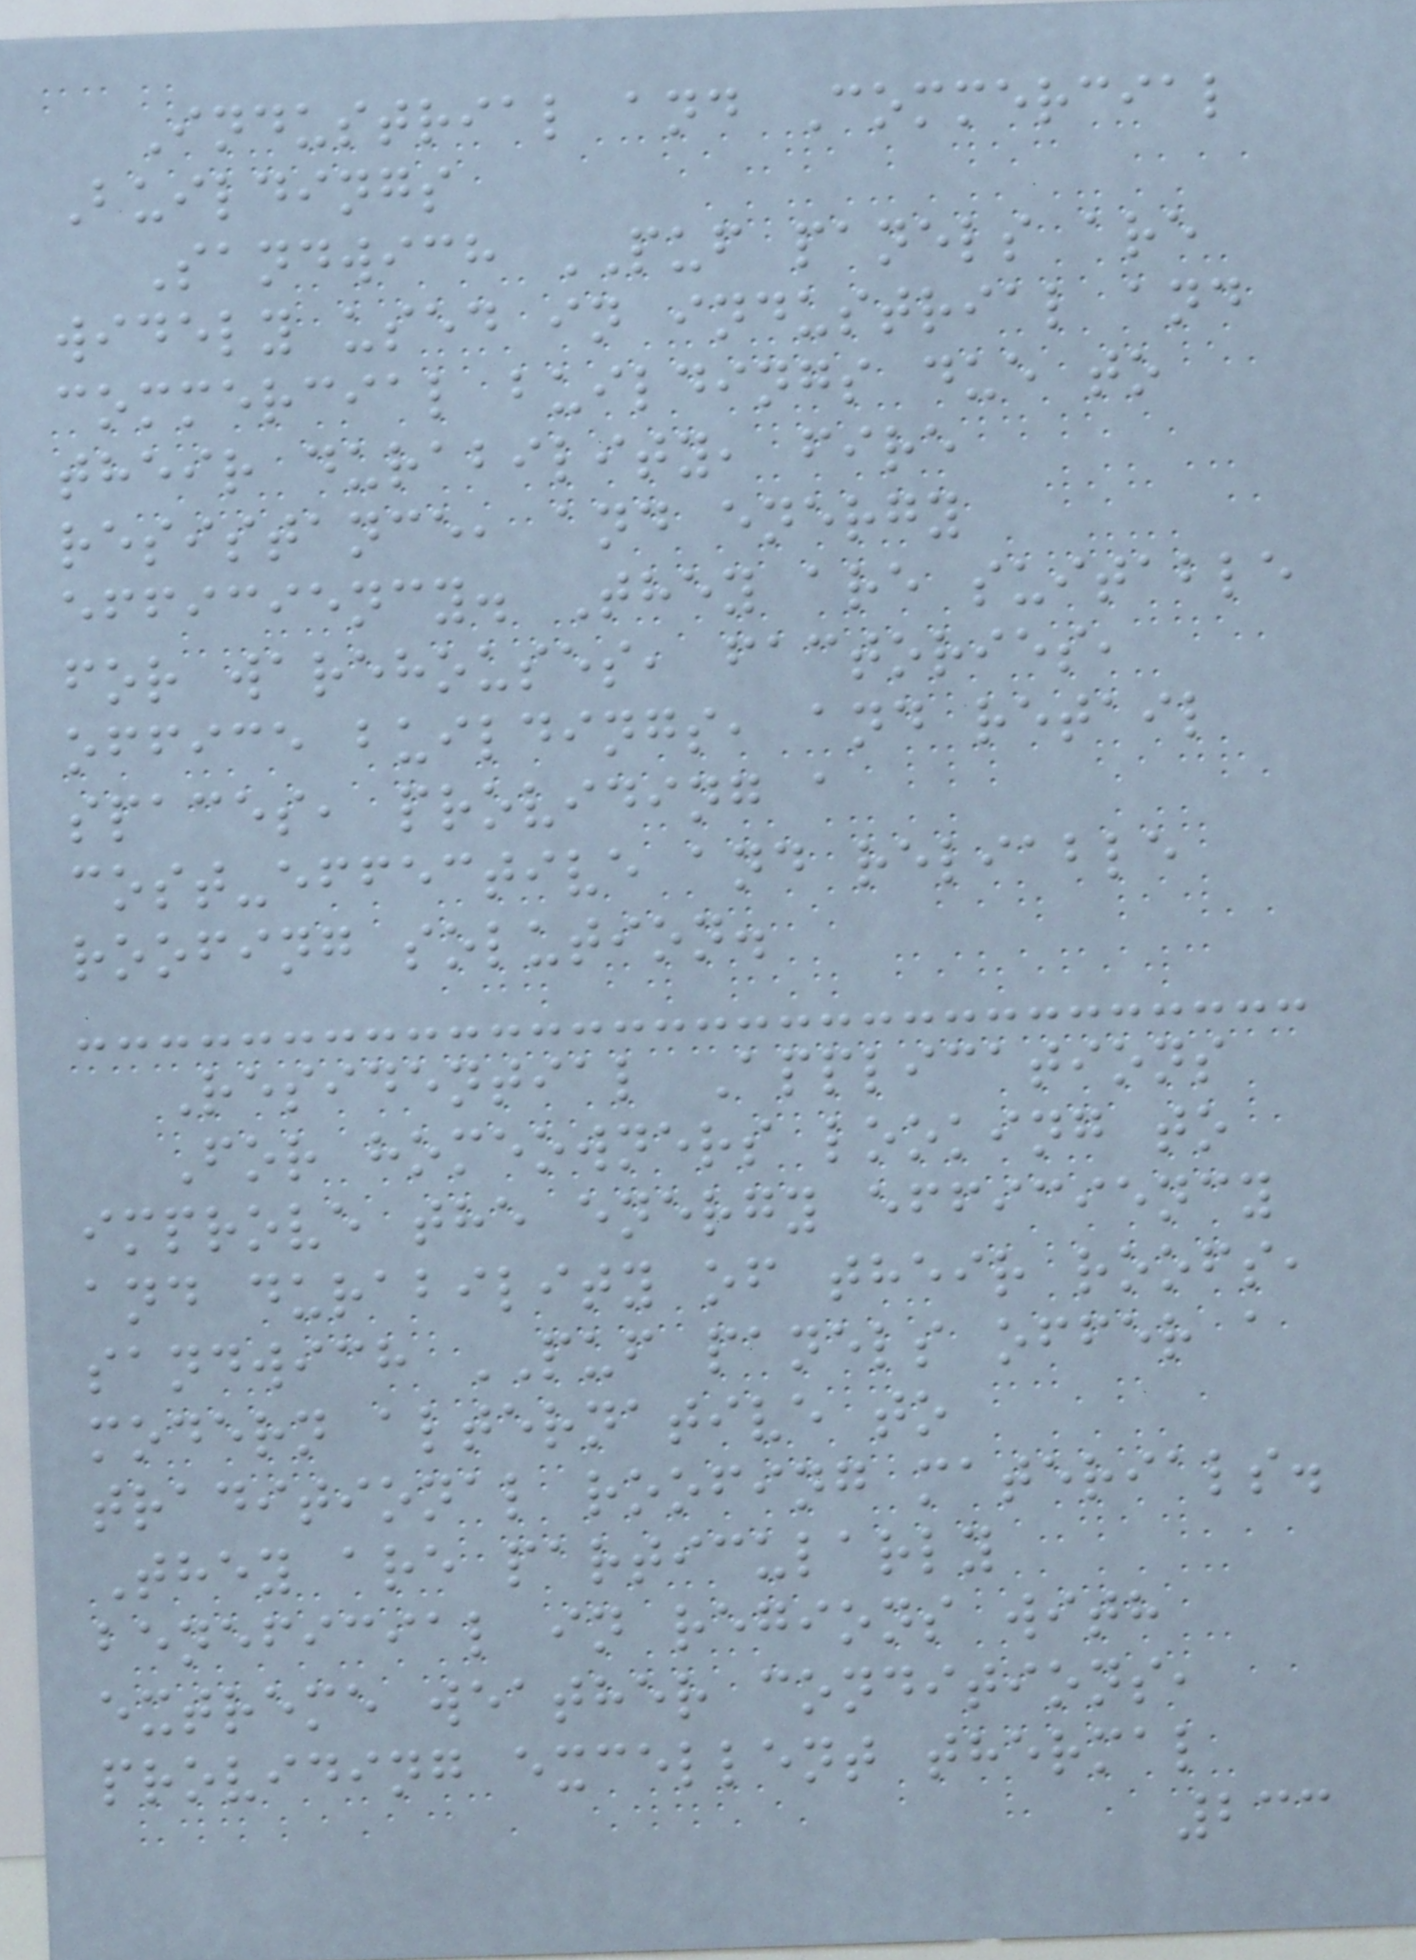Industrial and Commercial
Buildings
Sandwich PUF panels are
widely used in industrial and
commercial buildings due to
their durability, fire
resistance, and energy
efficiency. They are suitable
for warehouses, factories,
office buildings, and retail
spaces, providing a
cost-effective and reliable
roofing solution.
Residential Applications
For homeowners looking to
improve the energy efficiency
and durability of their roofs,
sandwich PUF panels offer a
modern alternative to
traditional roofing materials.
They are particularly
beneficial in regions with
extreme weather conditions,
providing excellent thermal
233
